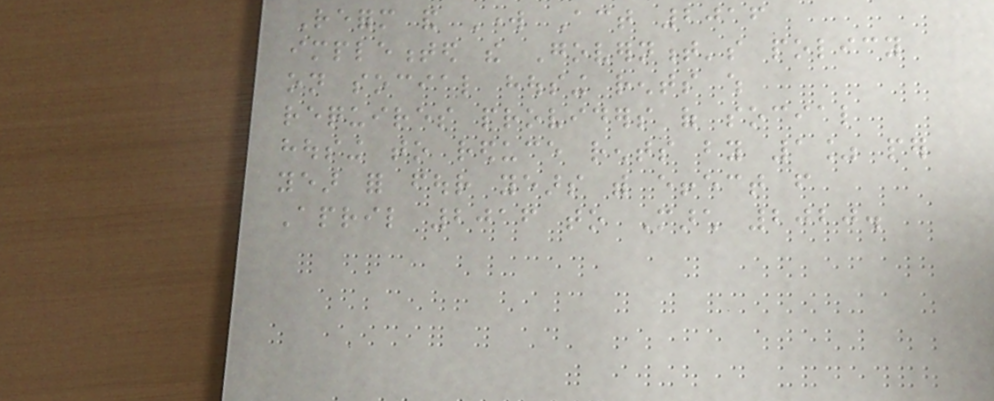Reform and Work Act 2016
implemented the Government's policy
on social housing rents which
requires providers of social
housing to reduce rents by 1% per
year for four years with effect from
April 2016 to March 2020.
